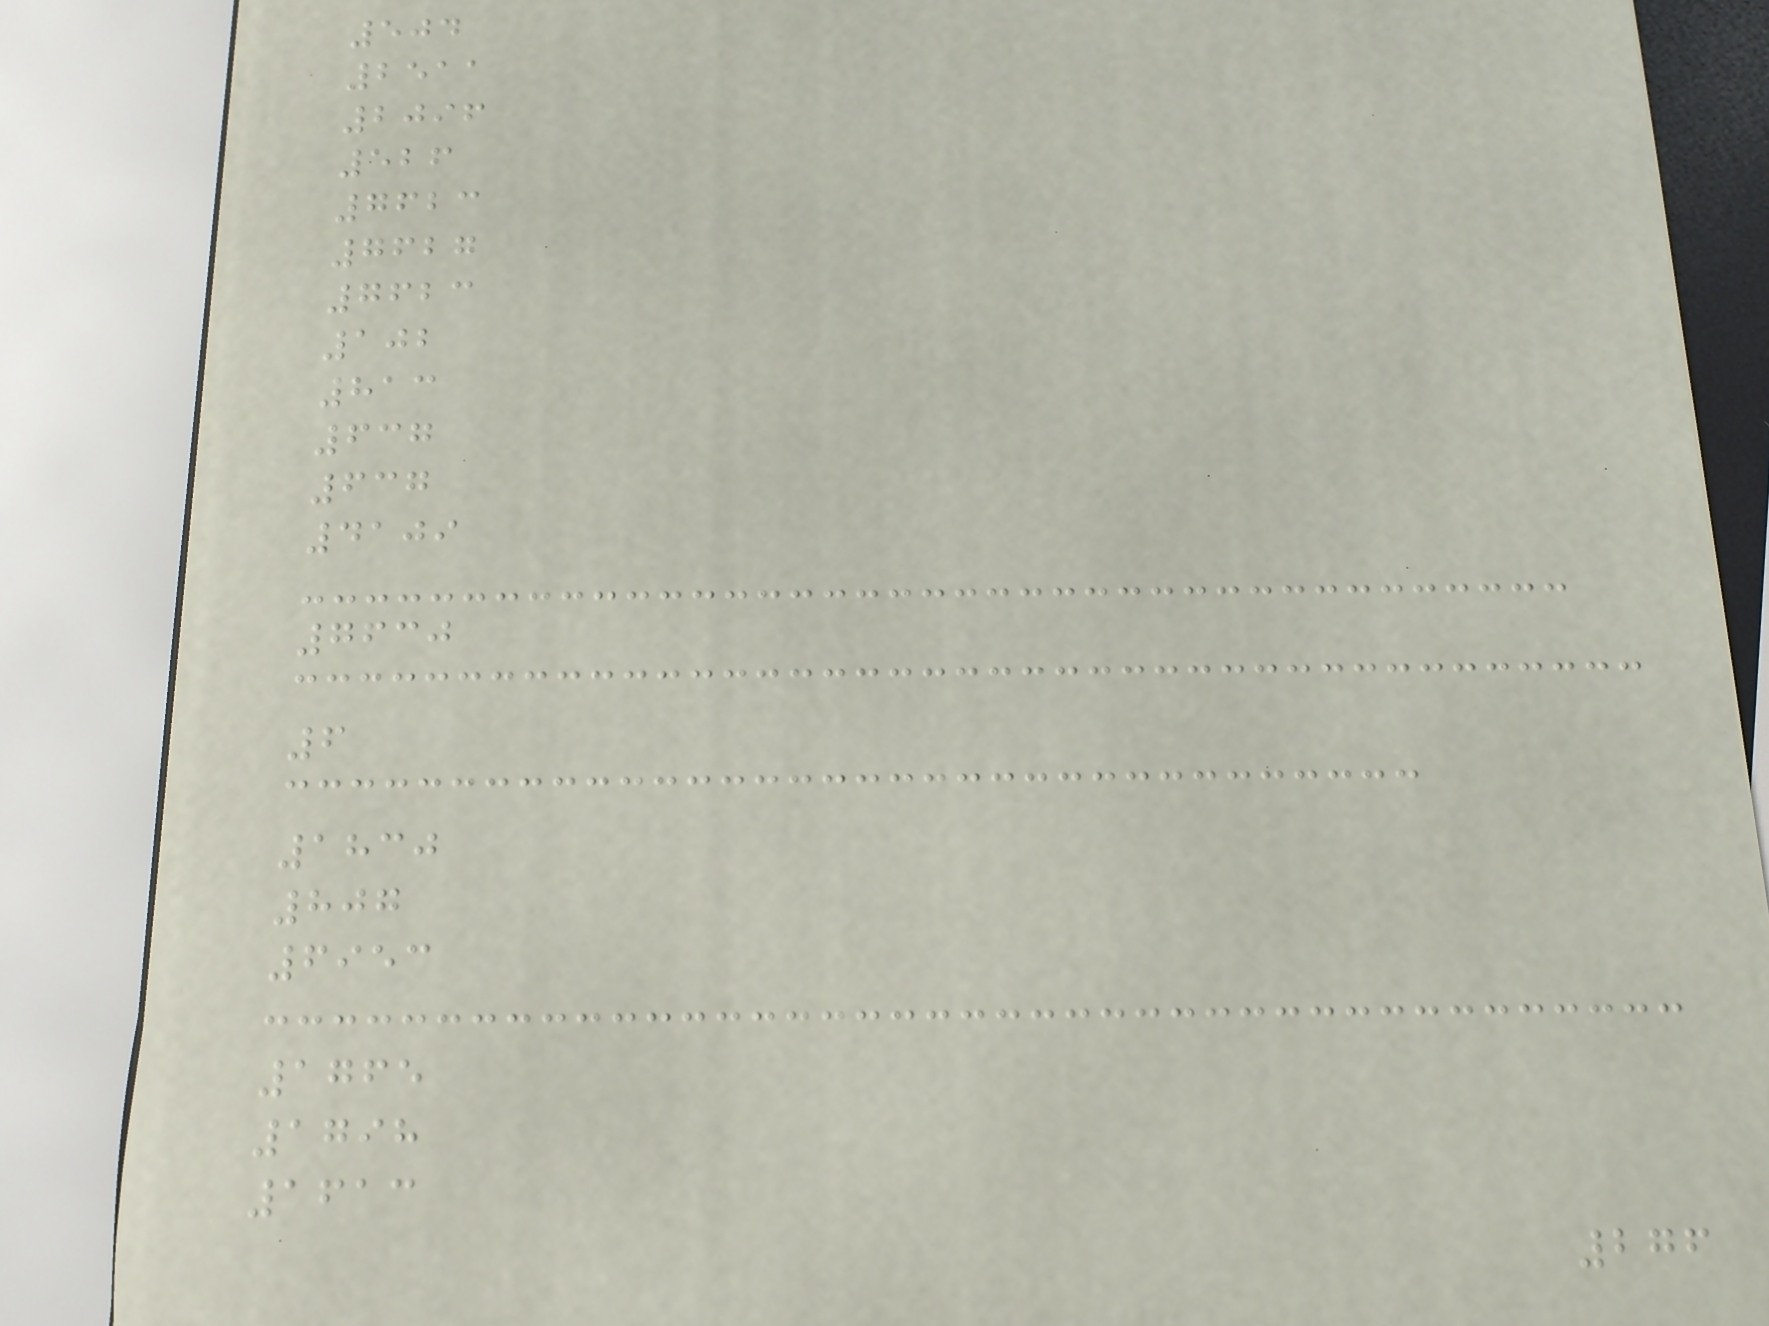504
2511
2096
526
7623
7627
7623
102
813
637
637
4109
7630
6
1830
807
6953
1765
1798
1613
276
